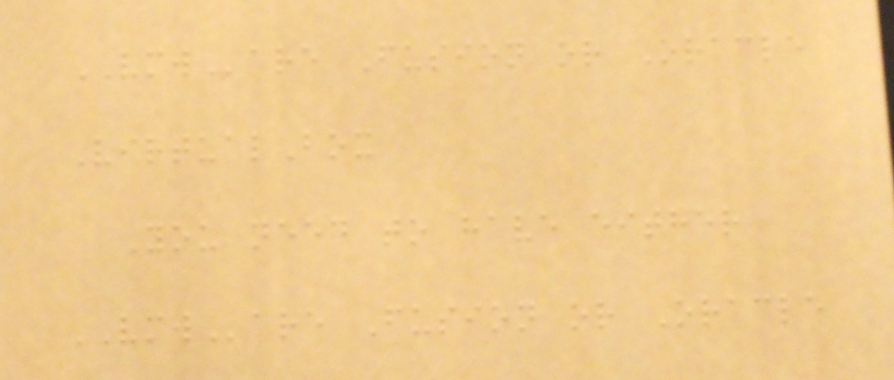VMWare Fusion or Oracle
VirtualBox
You need to have either
VMWare Fusion or Oracle
